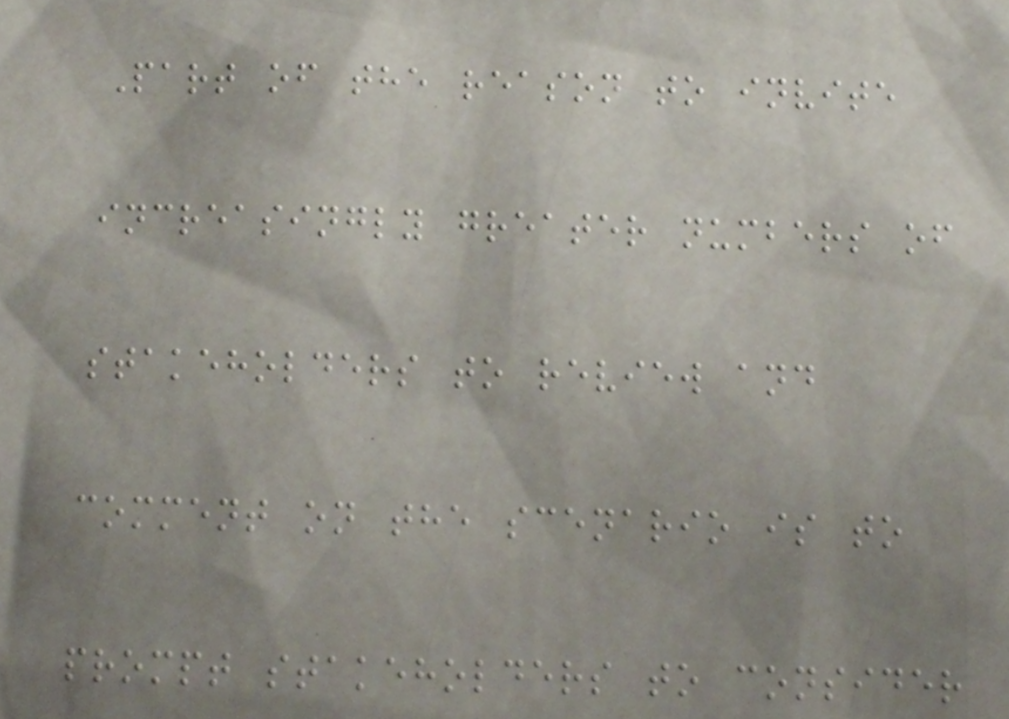Part of the reason to invite
increasingly greater numbers of
stakeholders to review and
comment on the scenario is to
prompt stakeholders to consider
